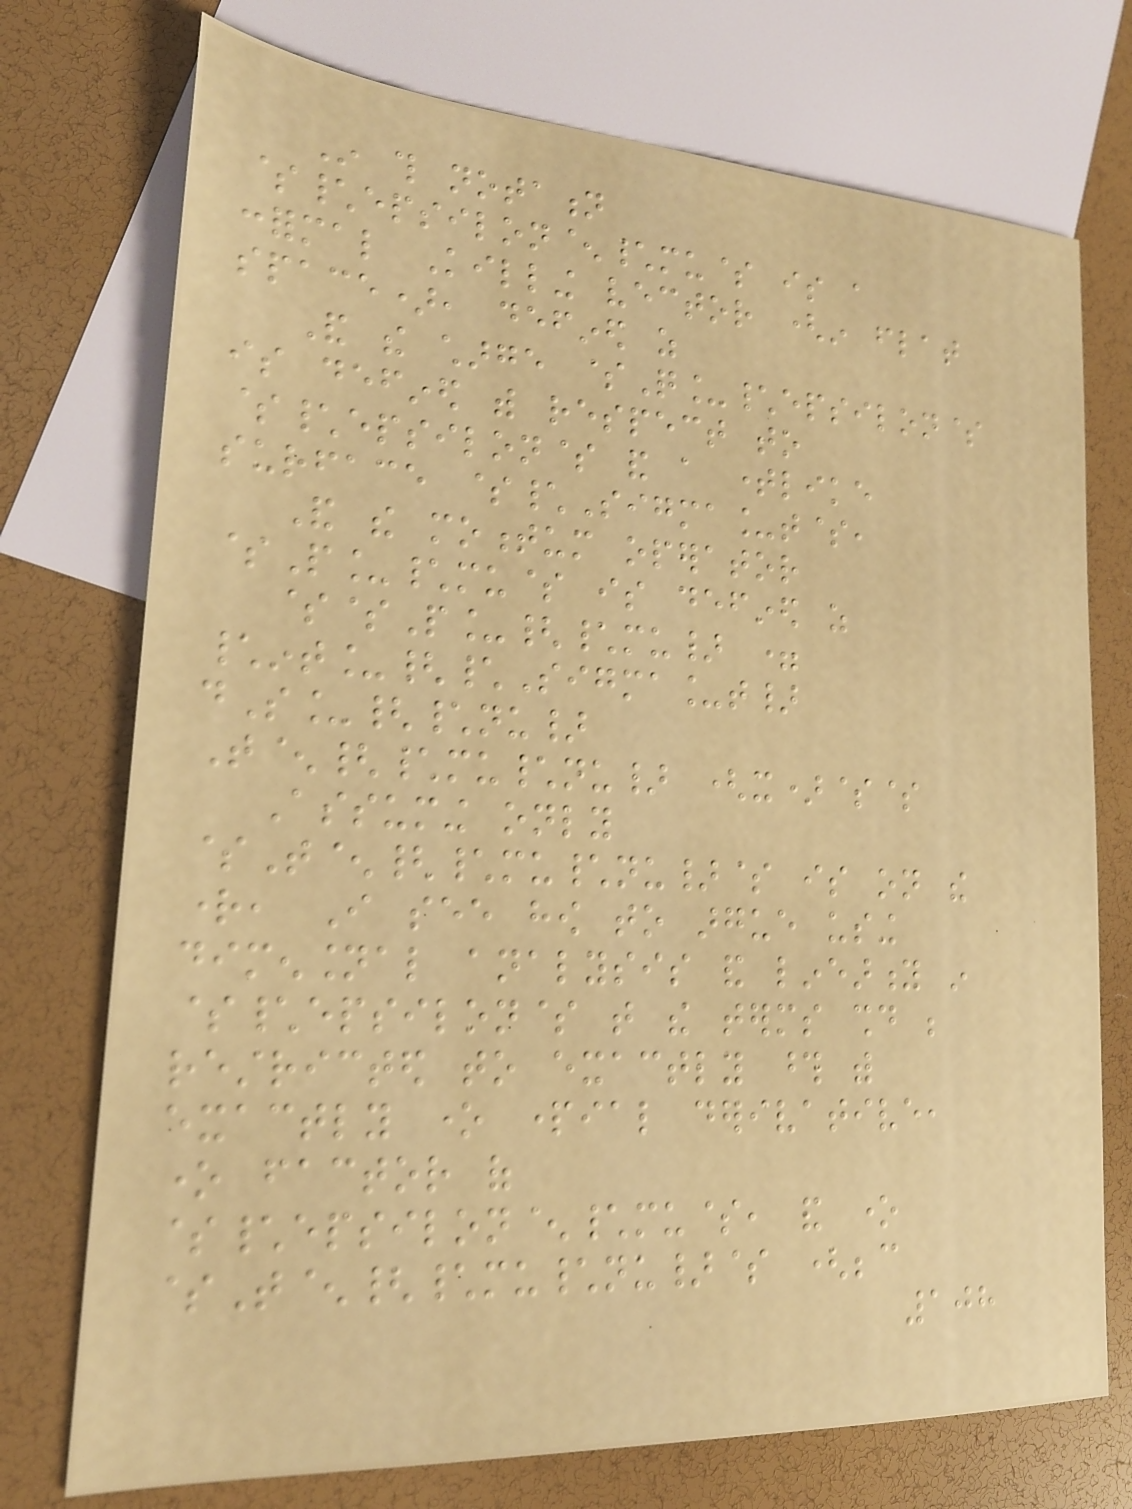In this notation
$\epsilon^\mu$ is a
conformal Killing vector (in flat
space), defined as
And the charge $Q_\epsilon$
is defined with respect to
$\epsilon$ and a timelike
surface $\Sigma_t$,
And the momentum operator
$P_\mu$ is defined as
$$P_{\mu} =
\int_{\Sigma_t}
dS_{\nu}
T^{\mu\nu} (x)$$
Assuming only
$T^{\mu\nu}$ is on the
right, I see how to argue using
dimensional analysis and linearity in
$\epsilon$ that the terms should be
restricted to exactly those with
exactly one partial derivative,
one factor of
$\epsilon^\mu$, and one
$T^{\mu\nu}$ (because
108
